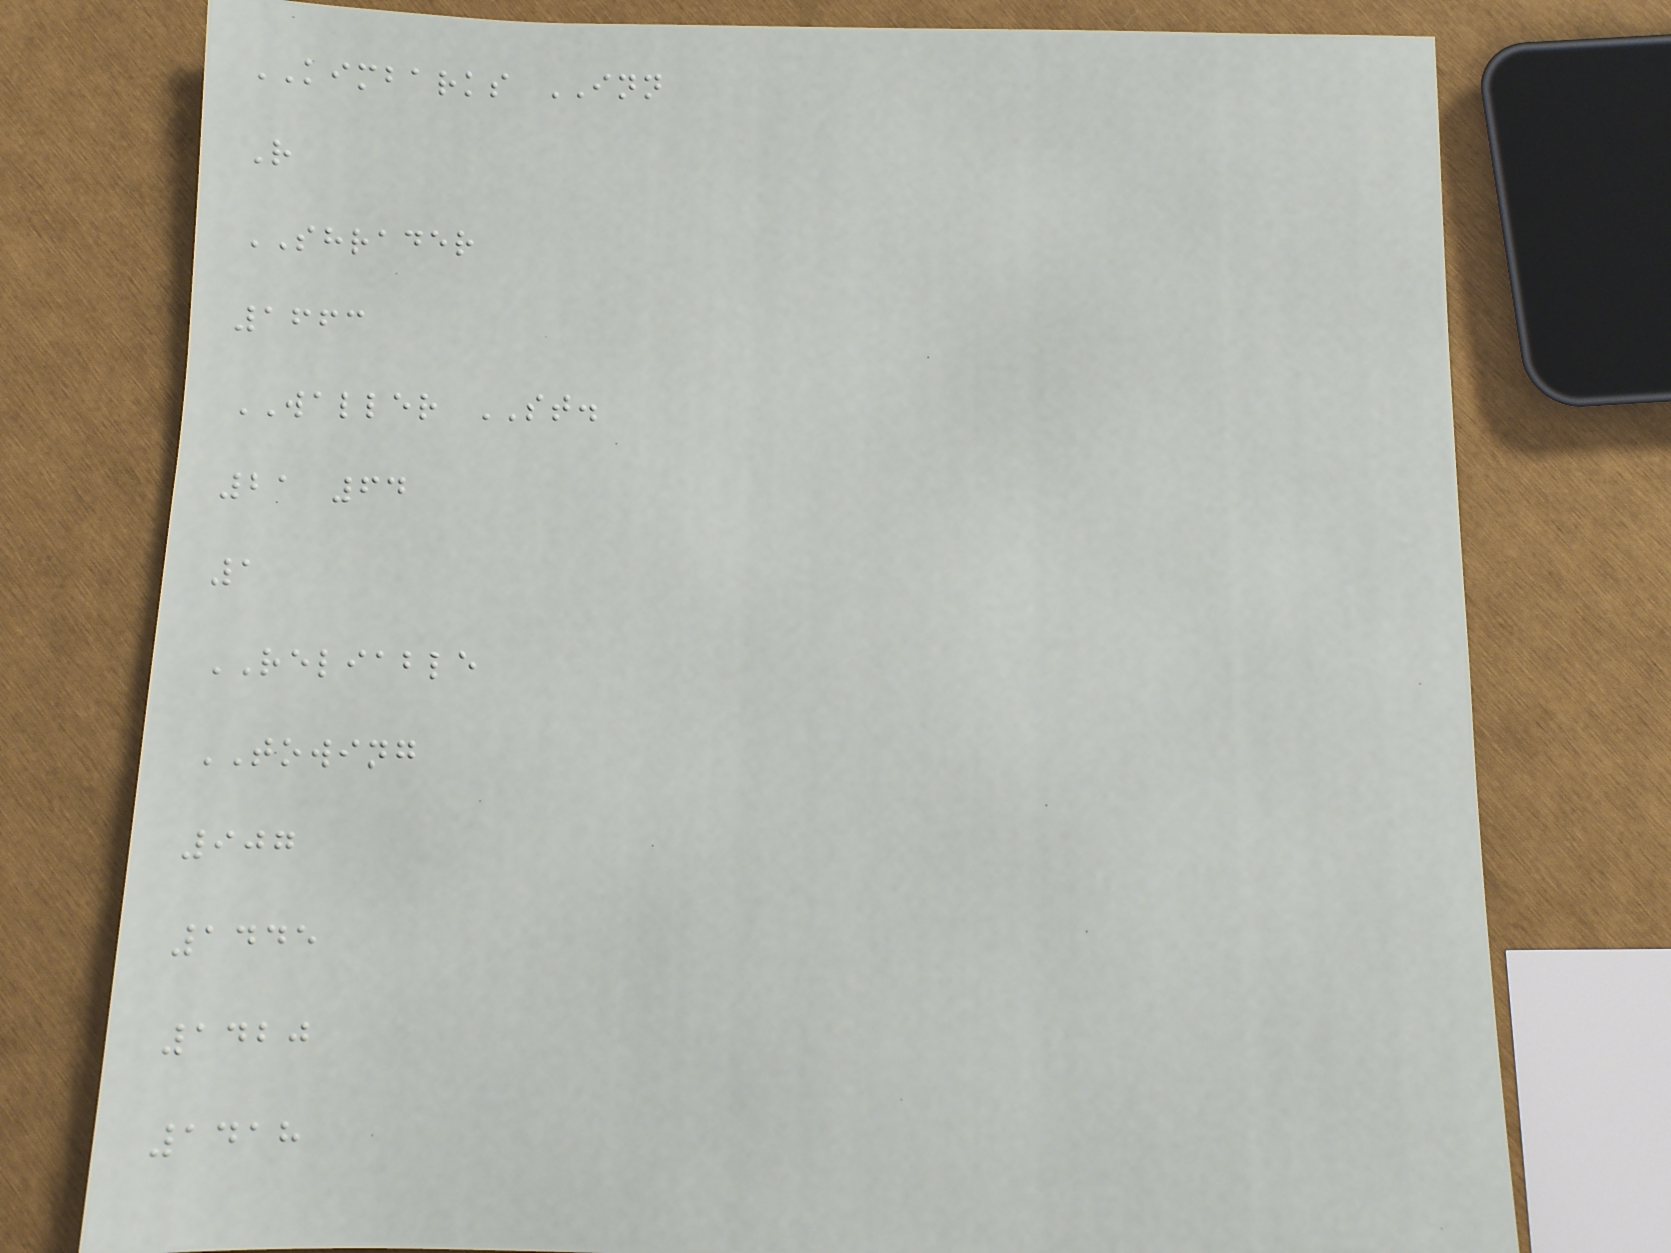KIMBARKS INN
R
SHRADER
1663
WALLER ST.
21 64
1
RELIABLE
TOWING
907
1445
1420
1418
